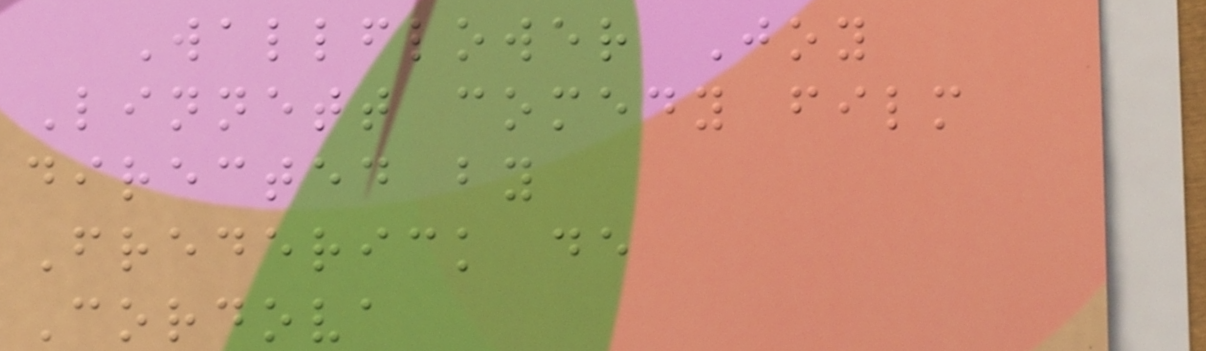Wallflower Joy
Linnett comedy film
directed by
Frederick de
Cordova
